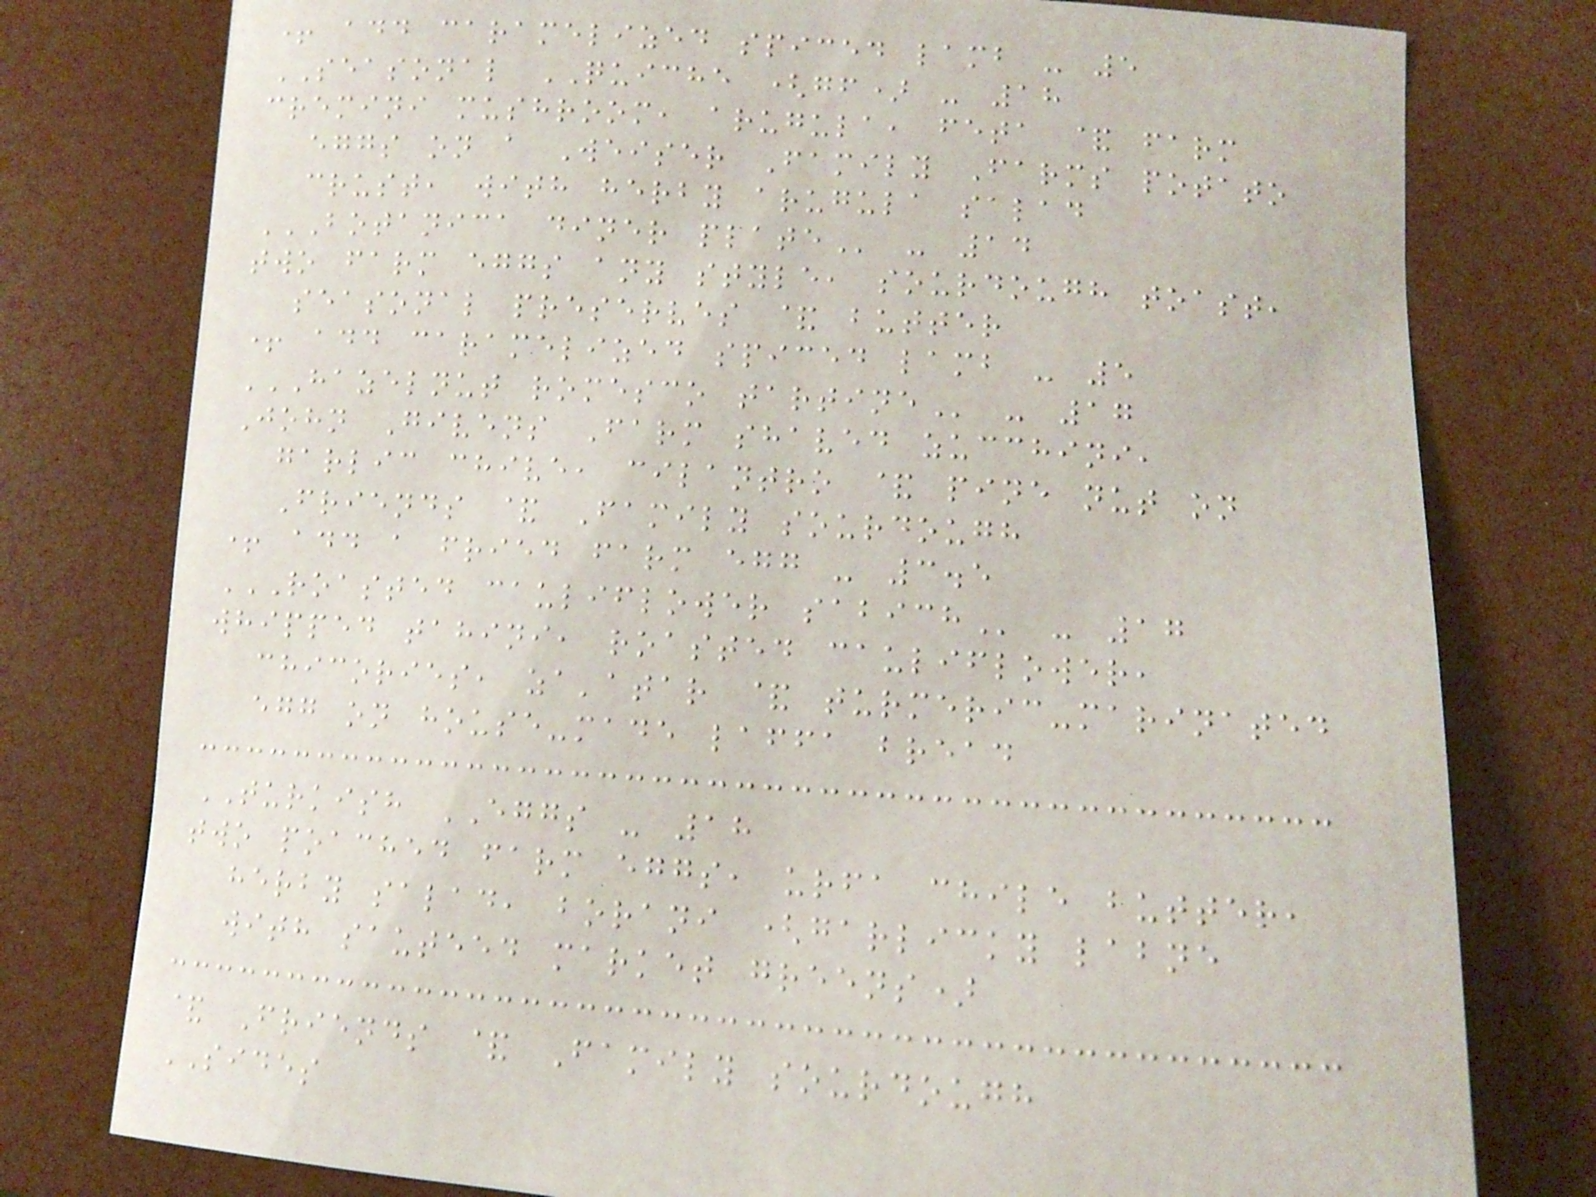+ add caramelized spiced lamb - 5
SEASONAL QUICHE (gf) - 18
cremini mushroom, arugula, feta & farm
eggs on a Weiser Family Farms potato
crust, with herby arugula salad
BOTANICA DINER PLATE - 14
two farm eggs any style, sourdough toast,
seasonal preserves & butter
+ add caramelized spiced lamb - 5
HAZELNUT ROMESCO TARTINE - 17
John Givens Farm shaved zucchini,
garlic chive, cilantro & pine nut on
Friends & Family sourdough
+ add a fried farm egg - 3.5
ROASTED CAULIFLOWER SABICH - 17
whipped tahini, roasted cauliflower,
chicories, za'atar & turmeric-marinated
egg on house-made laffa bread
TURKISH EGGS - 18
two poached farm eggs, urfa chile butter,
herby salad, borani (garlicky labne
with sauteed market greens)
& Friends & Family sourdough
SIDES
